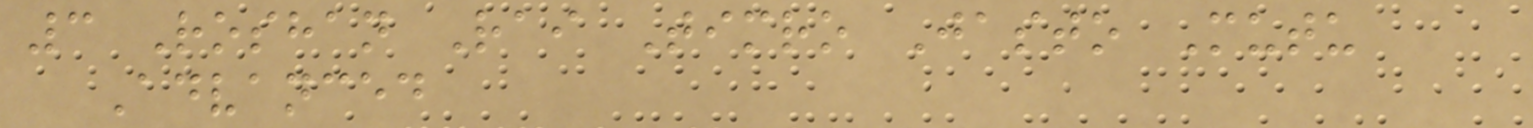3 Roshan Rai Timro Jasto Mutu
Advanced
